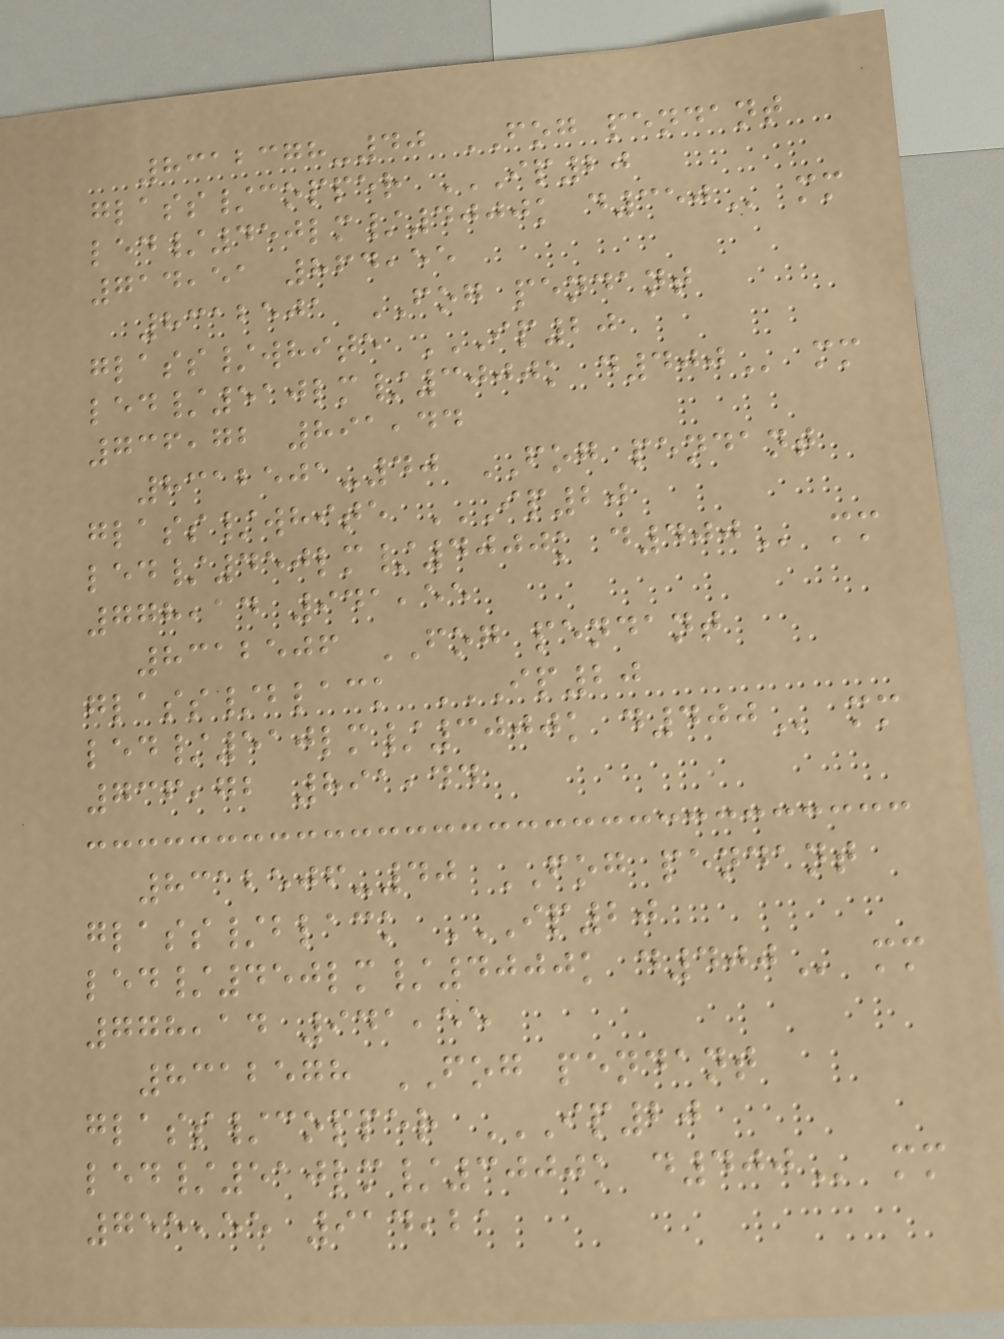8312378-40 FOG pendant
glass/copper IP20
LED/450LM/4000K D350 mm
714,51 864,55
8312501 FOG pendant
glass/white IP20
LED/510LM/3000K D400 mm
736,72 891,44
8312501-40 FOG pendant
glass/white IP20
LED/450LM/4000K D400 mm
778,14 941,55
8312506 FOG pendant
glass/black IP20
LED/510LM/3000K D400 mm
736,72 891,44
8312506-40 FOG pendant
glass/black IP20
LED/450LM/4000K D400 mm
778,14 941,55
8312578 FOG pendant
glass/copper IP20
LED/510LM/3000K D400 mm
755,55 914,21
